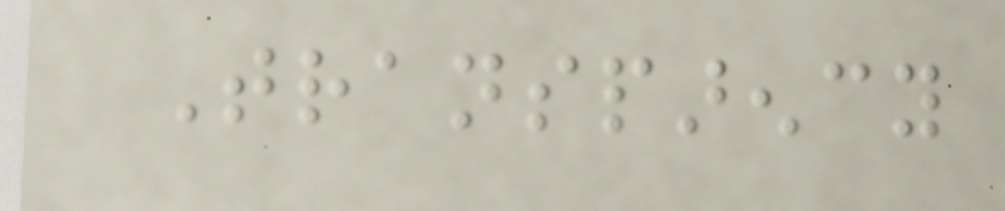Transparency
